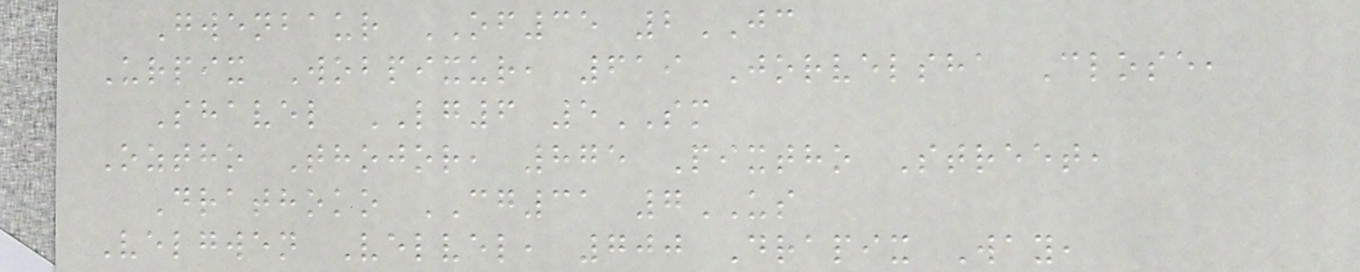Gwenbaur OF35 2JC
Urpix Wobpixur, 619 Jorvelsha Close,
Shavel LG6 5SM
Oztho Thojor, 875 Pixtho Street,
Drathoko CG31 7US
Velgwen Velvel, 700 Drapix Way,
